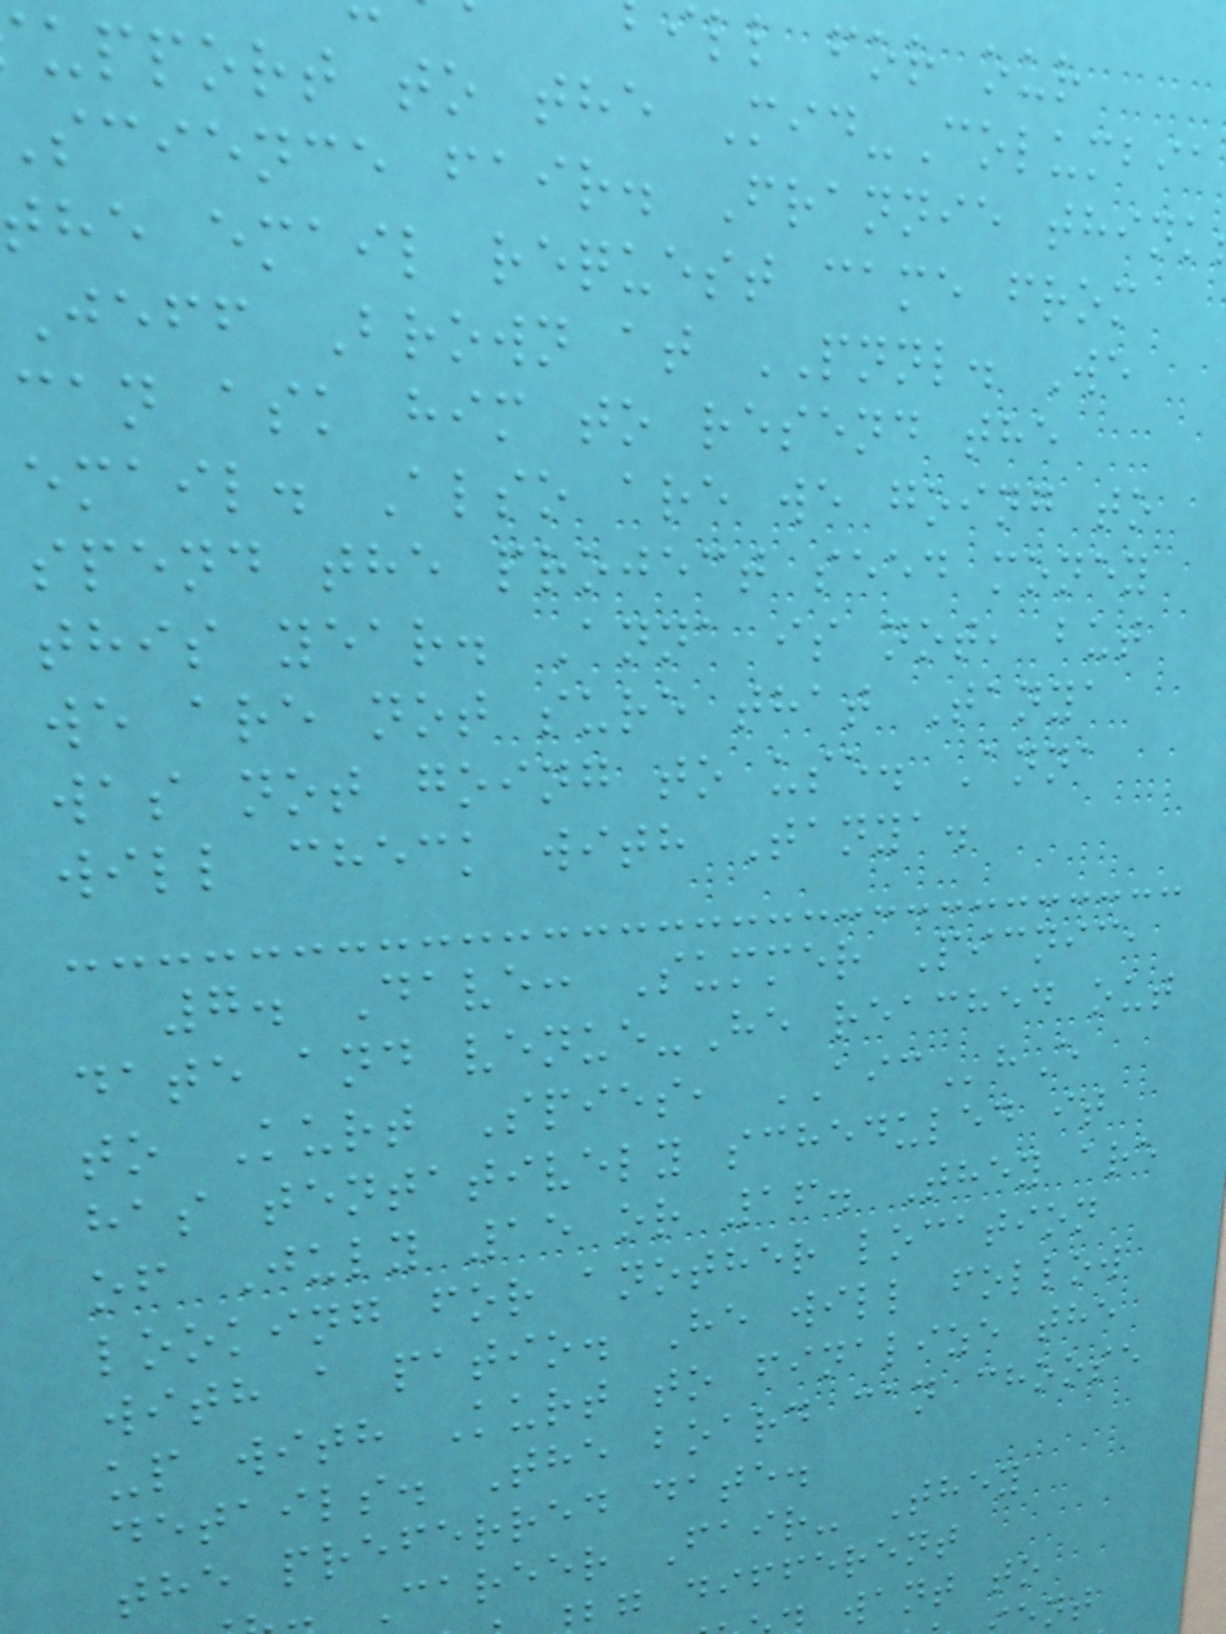ill for our
upport to the Mid-Columbia
science fair. Frannie think
the email request came from
Jeff Brown at PNNL. We
can ask him to resend the
email. Also are we going to
spend the project seed money
this year. Anna is not, but
we are not sure that Tanya
was not going to use. Anna
will check with Tanya.
7. Dave: Summer Picnic,
date and venue-He reached out
to Kurt Spies, AIChE
has tentatively scheduled it
of July 15 or 16. They are
looking for another location
with a patio. He will follow
up with Kurt to finalize the
details. The board can choose
the preferred date.
Career Fair- They
g different
want to
